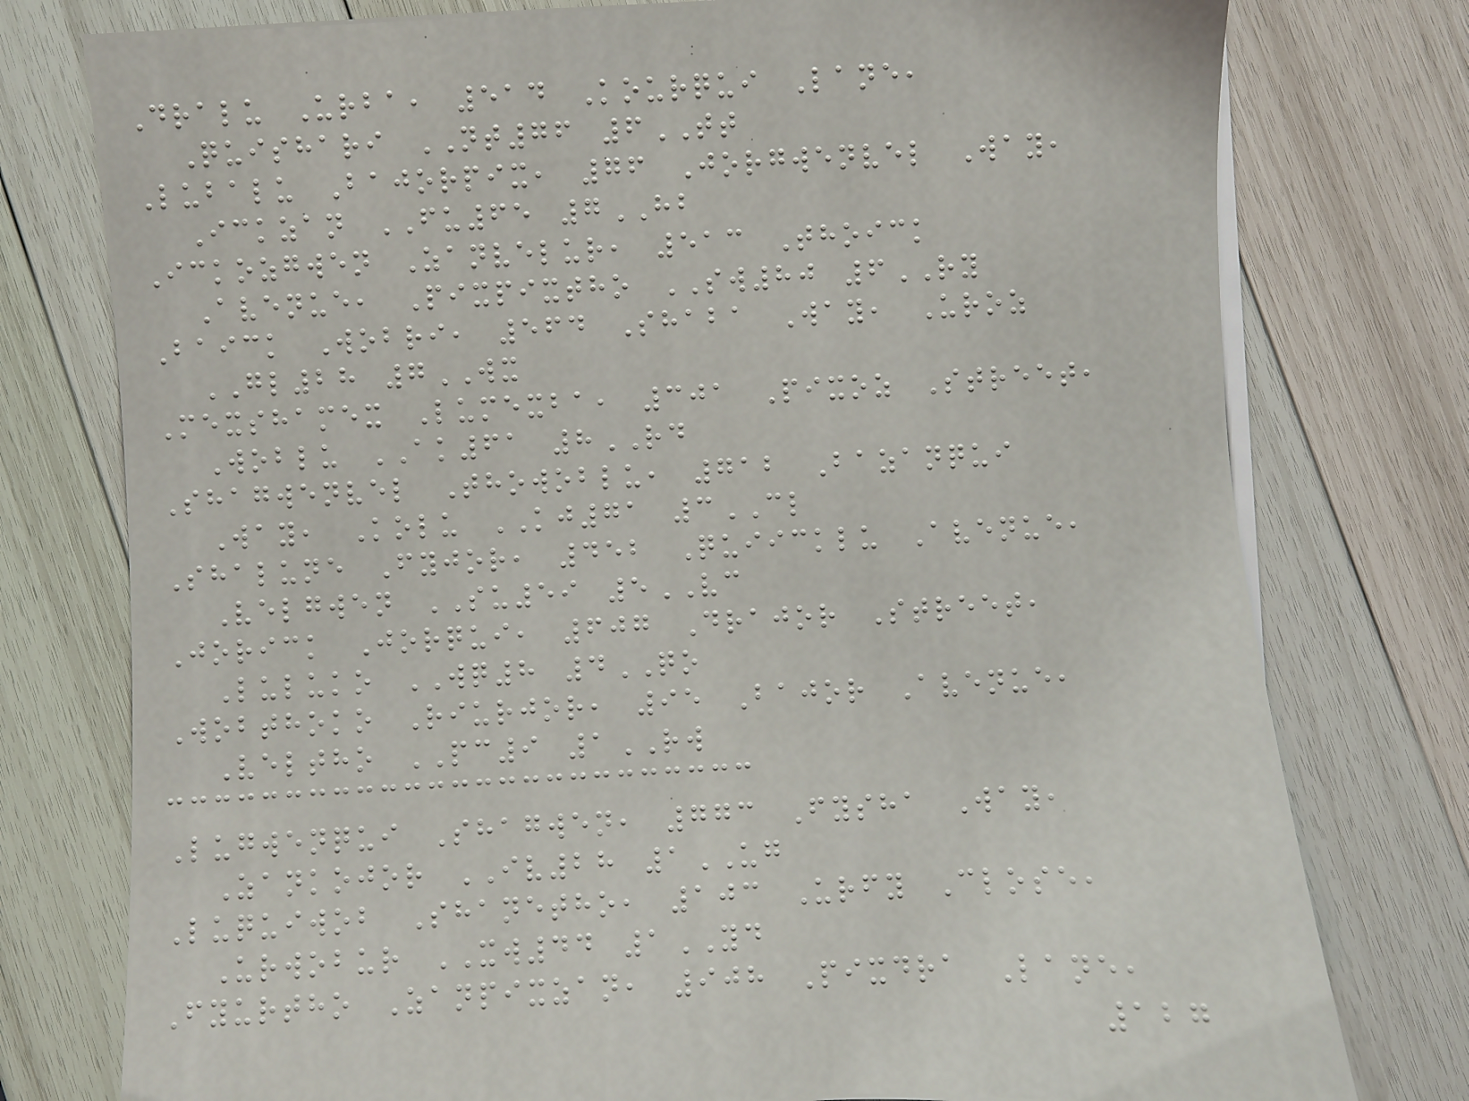Dralu Urba, 514 Kourqui Lane,
Quishari NT76 6TT
Lubalu Bajorpix, 76 Jorgwenvel Way,
Ickzan FU65 7HB
Ickozgwen Zanvelur, 513 Thoick
Avenue, Pixpixtho SW80 6RY
Baick Wobri, 564 Shaba Way, Uroz
GL28 7WX
Mexshamex Lumexba, 301 Pixoz Street,
Woblu AK61 8RD
Shagwenvel Thowoblu, 712 Bazanqui
Way, Kolu KJ71 3CL
Shalune Fyjor, 452 Quiicklu Avenue,
Velgwen SU59 5VC
Jorick Jorqui, 607 Drajor Street,
Luluko WQ8 4QO
Wobthoko Riurjor, 95 Bajor Avenue,
Veltho PC9 1RW
Lugwenqui Shagwen, 773 Fysha Way,
Zankojor IV28 1UG
Luquiwob Shanetho, 103 Urfy Close,
Urwobur XW44 1YD
Fyurtho Zanpixzan, 908 Pixdra Lane,
127
